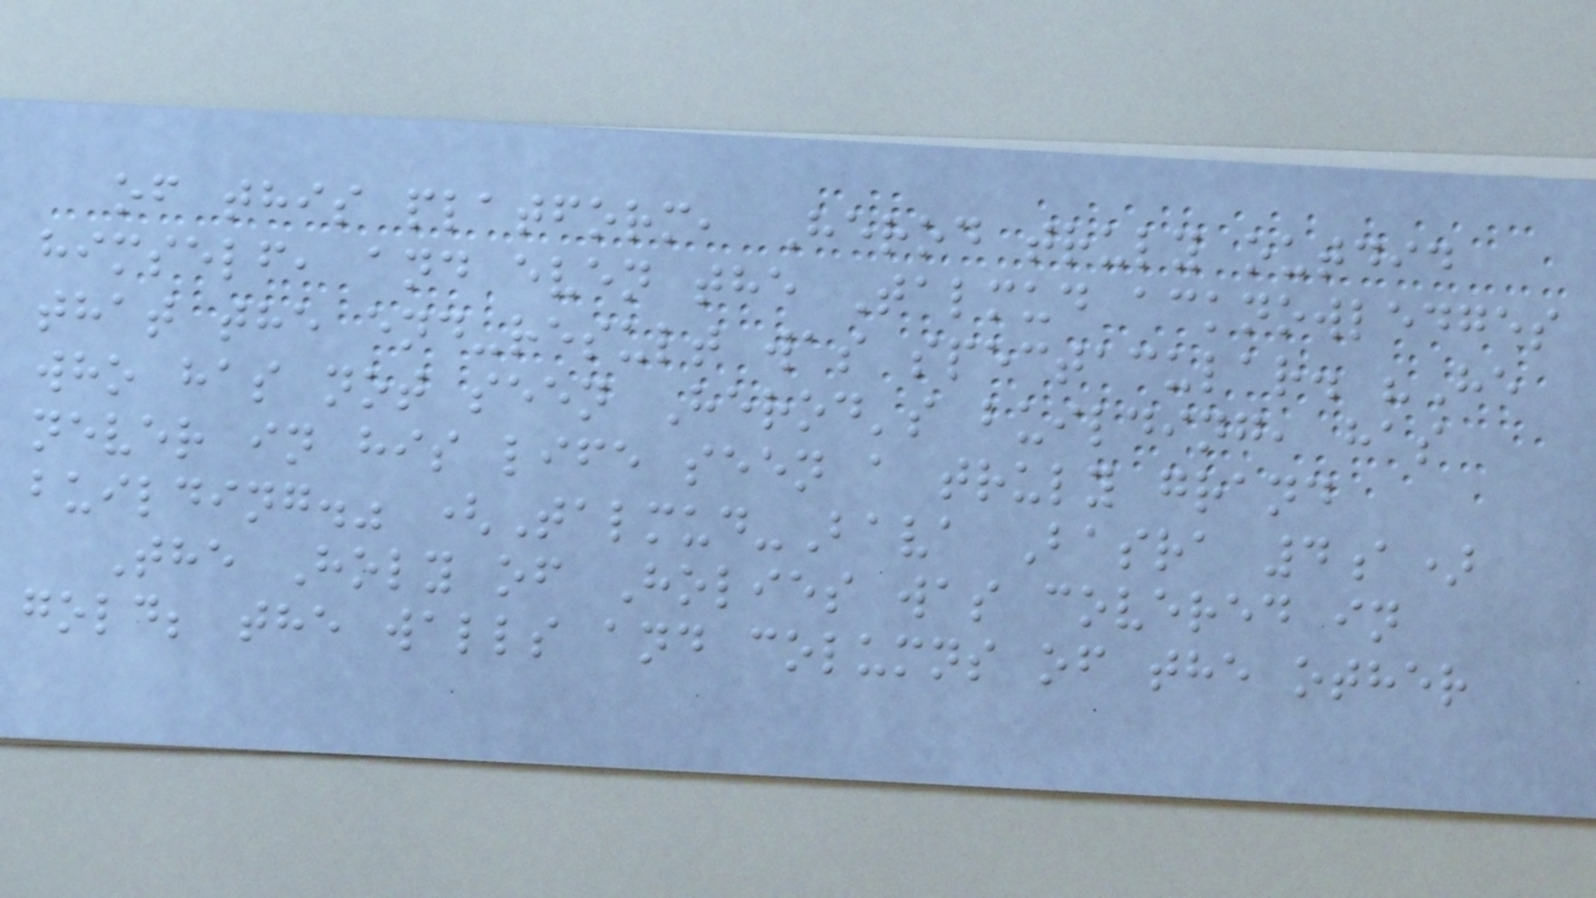of this platform, Herod truly outdid
himself, and even the Talmud acknowledges
that the end-result was spectacular. "He
who has not seen Herod's building, has
never in his life seen a truly grand
building." (Talmud-Bava Basra 4a)
The Holy of Holies was covered in
gold; the walls and columns of the other
